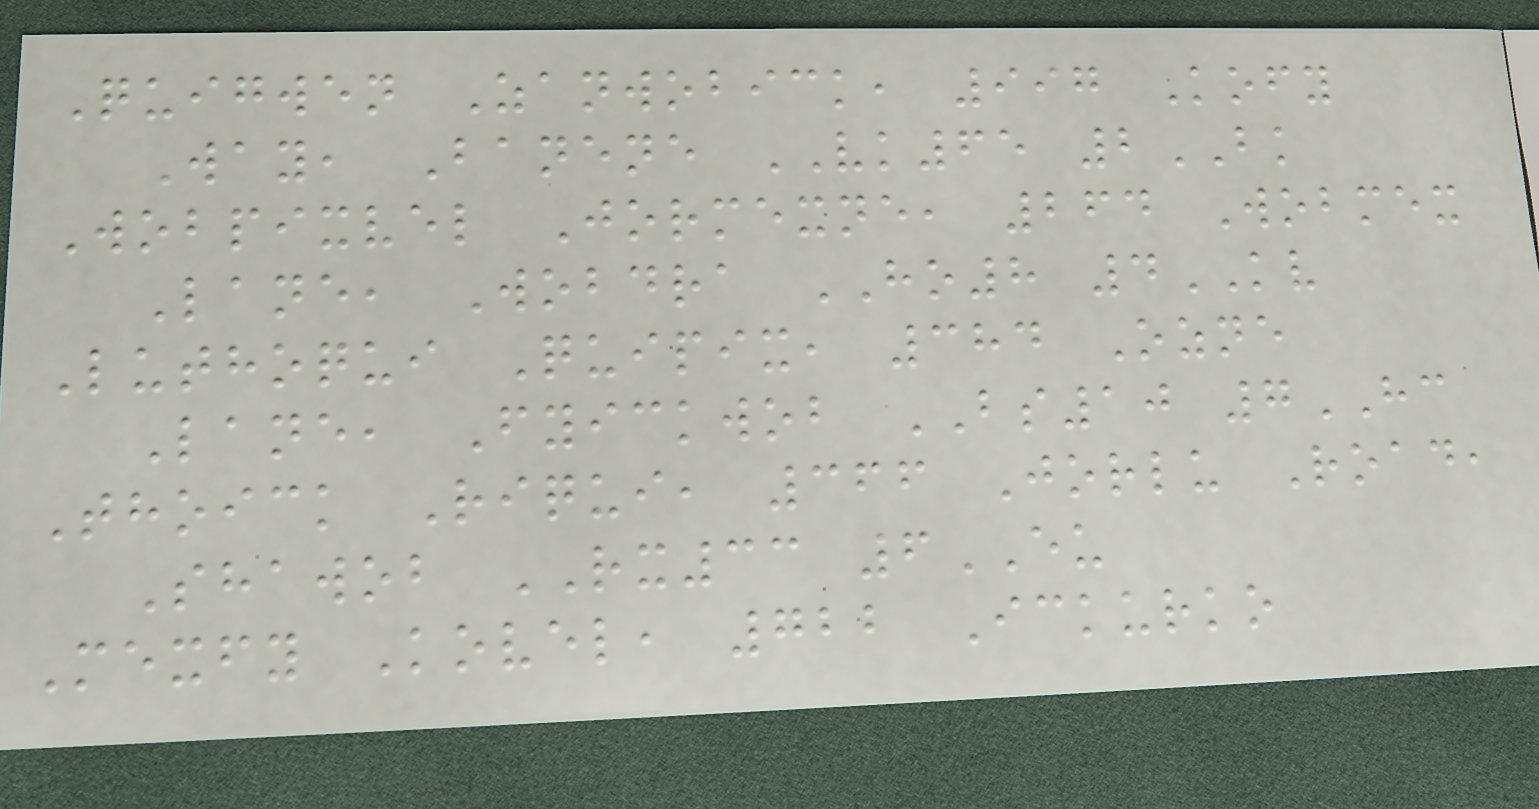Quigwen Zanwobick, 997 Kofy
Way, Banene VK65 2BK
Wobpixvel Jormexne, 264 Wobmex
Lane, Wobdra HO8 4KV
Luthoqui Quipix, 384 Ozne
Lane, Fyickwob BS10 7HC
Thoick Riqui, 366 Jorlu Road,
Shawob RX33 6EU
Mexfy Kovel, 722 Ickurko
